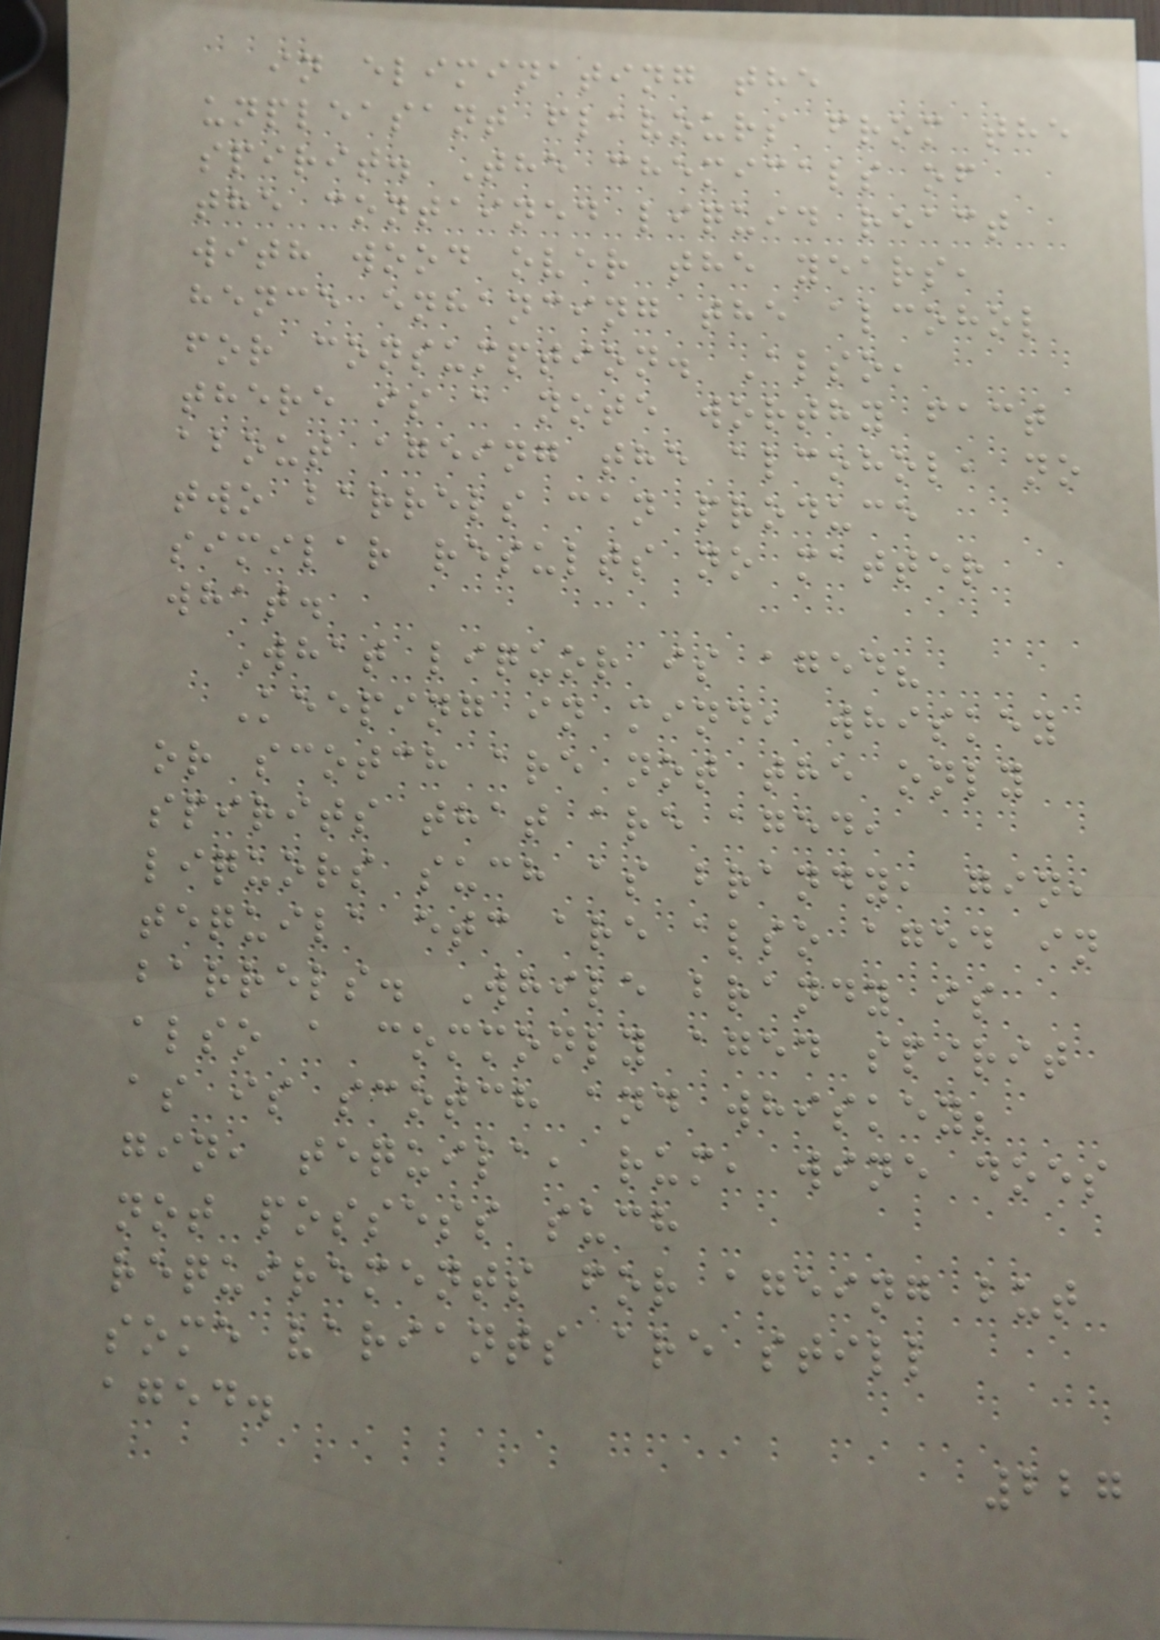in eliminating the
unpleasant flavours from the
spirit. The chemicals of
the contained liquid react
with wood over the years,
hence enhancing the alcohol
for consumption. Also,
there is a note worthy fact
about ageing the alcohol, no
two barrels can produce
similar results no matter
what.
What liquor is aged?
Keeping in mind, whiskey
or scotch are not the only
spirits that are aged,
liquors such as brandy, gin,
tequila etc are also aged in
barrels. While brandy is
also a commonly aged spirit
as is scotch and whiskey;
gin, tequila, rum, wine does
not possess such
requirements for ageing but
some variants are still
aged.
227
